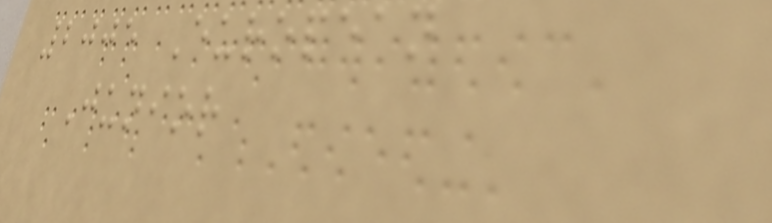2005 European
Junior
